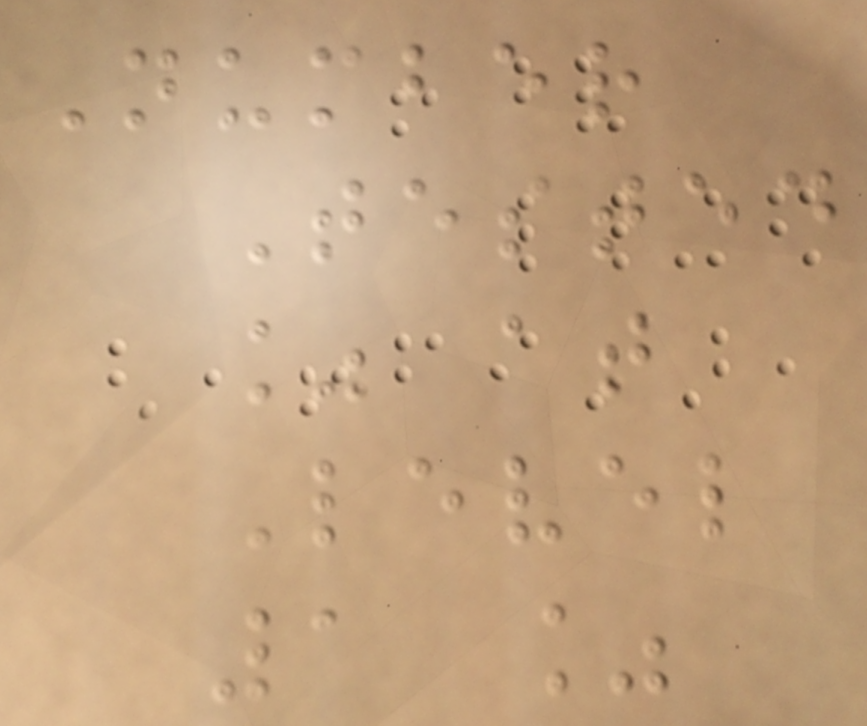Number
Tested
% at
Level
1 %
